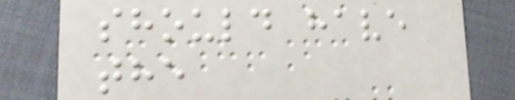should have
the
